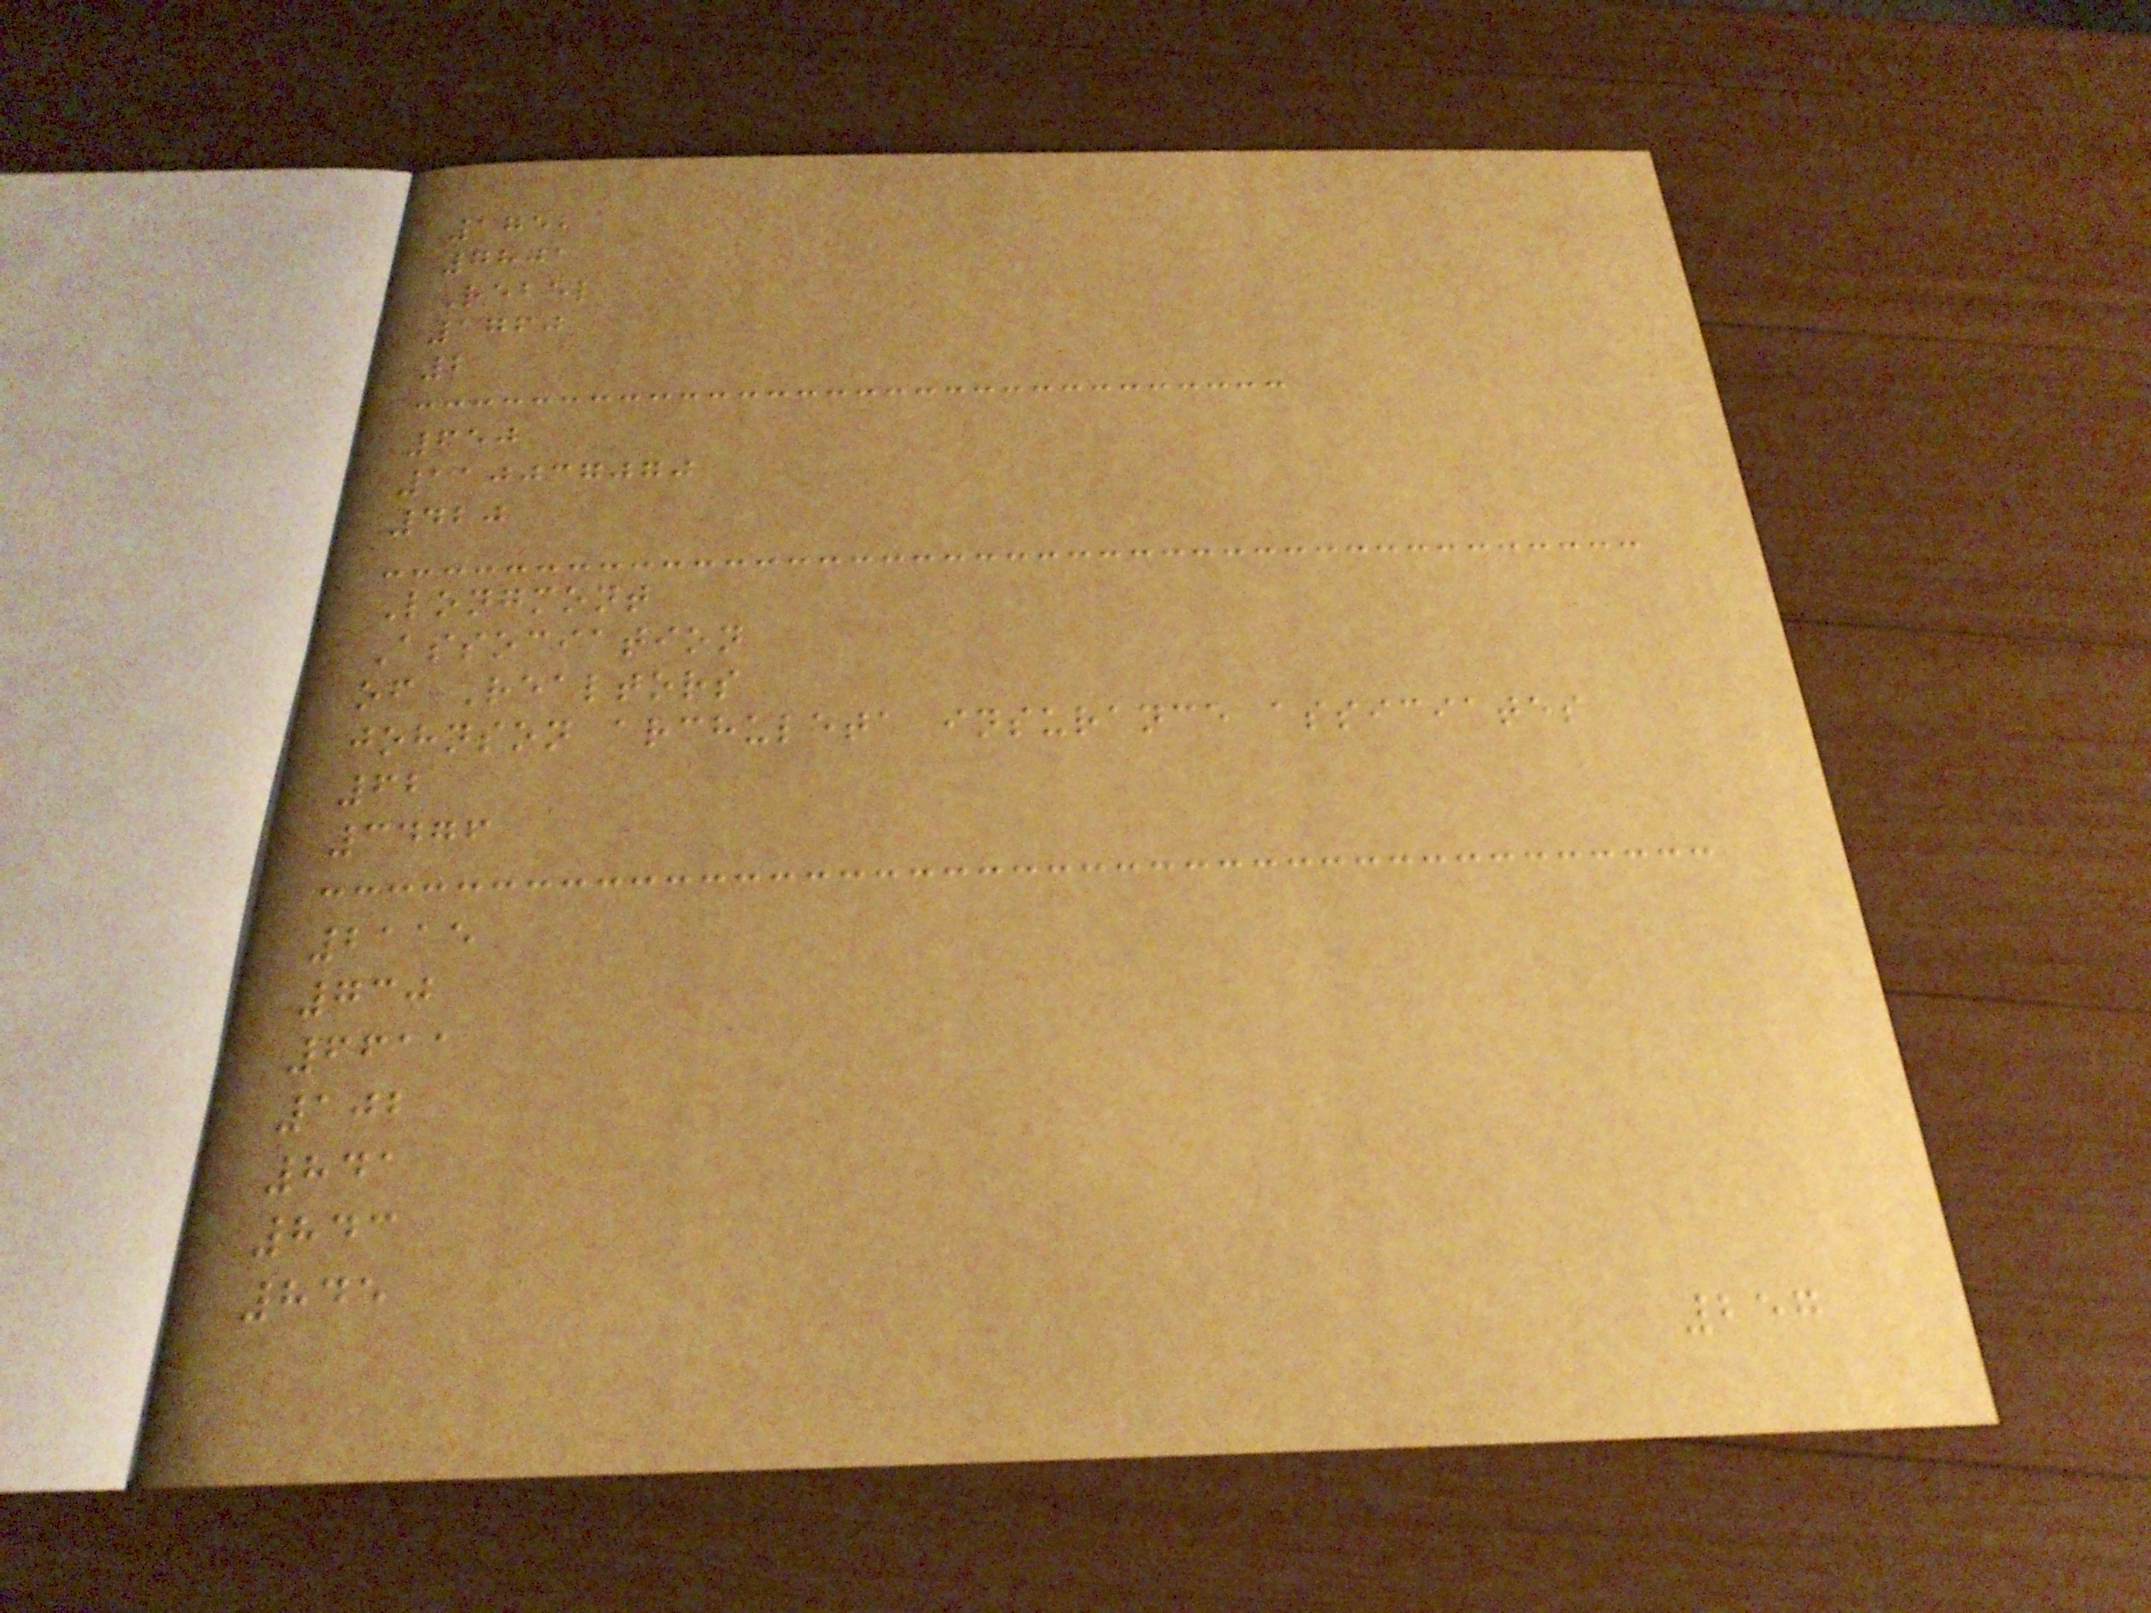1752
7801
Rebel
1760
2
650
110037070
420
Longmont
Association
of Realtors
johnson archuleta insurance assiciates
62
3476
2115
730
6611
102
841
843
845
257
